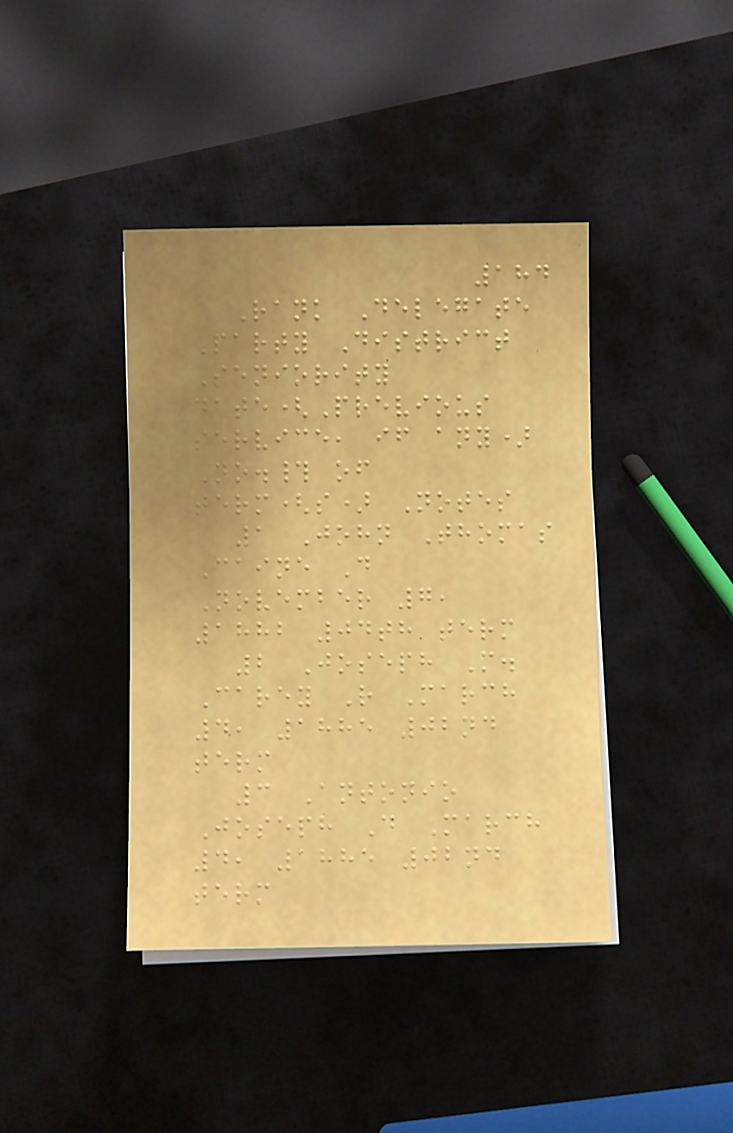184
Rank Delegate
Party District
Seniority
date(Previous
service, if any)
No.# of
term(s) Notes
1 John Thomas
Caine D
November 7,
1882 04th term
2 Joseph M.
Carey R March
4, 1885 02nd
term
3 Antonio
Joseph D March
4, 1885 02nd
term
